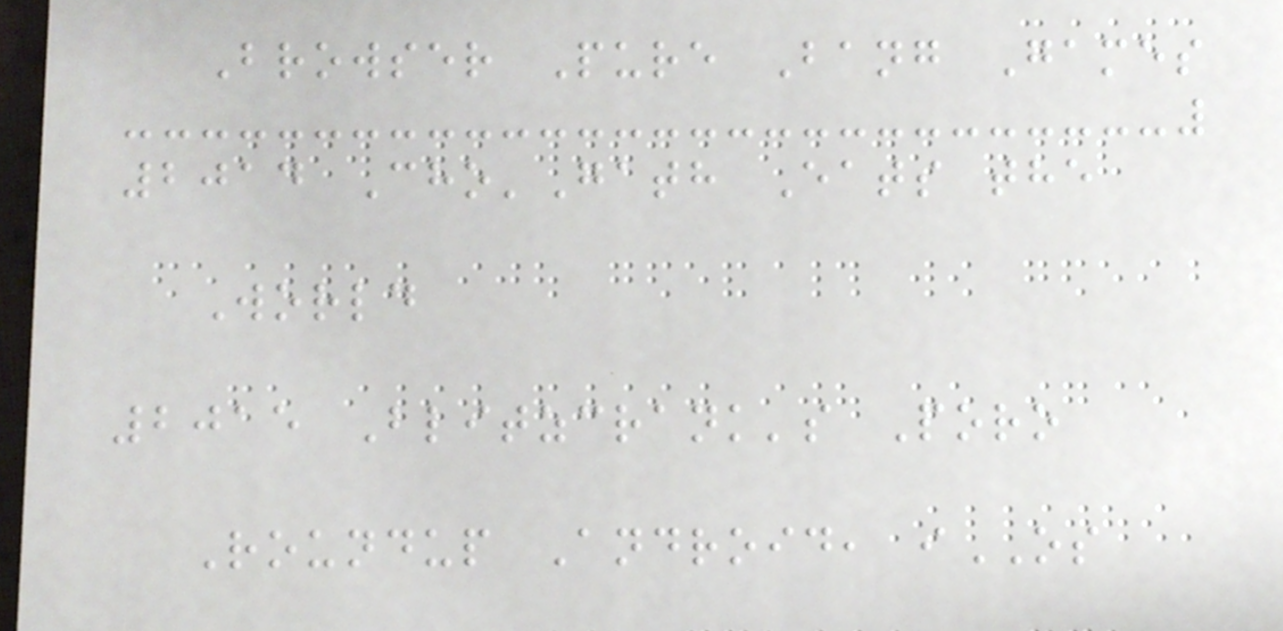Browser Pure Bang Games
2014 Cho'Gath Eats the
World
2015 Blitzcrank's Poro
Roundup Android, iOS
